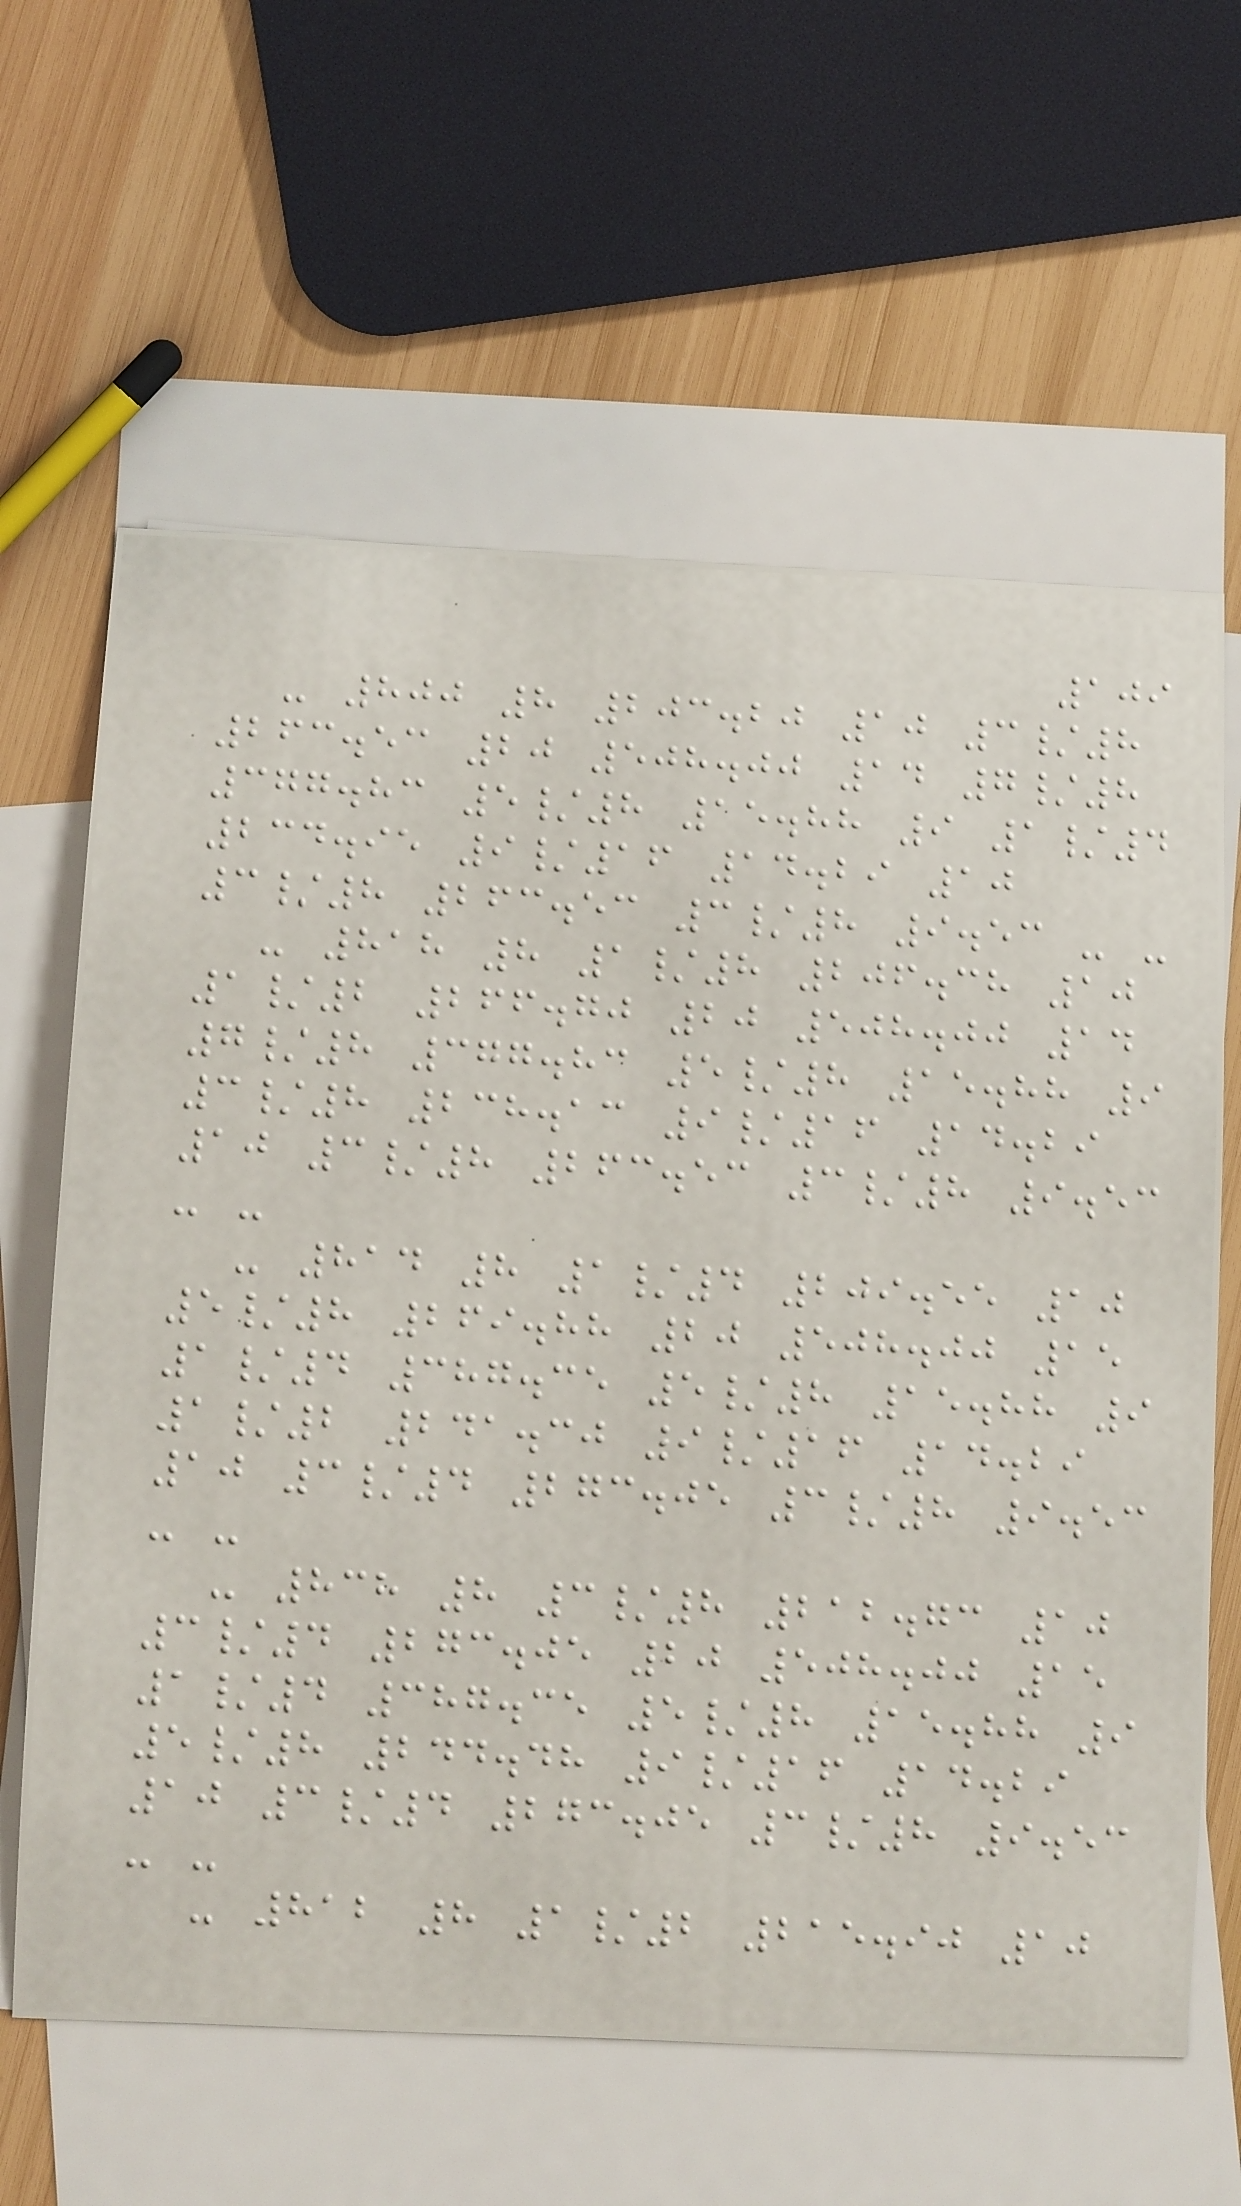109
- 800 8 203.20 10 3/8
263.53 20 508.00 14 7/8
377.83 5/8 15.88 9 1/4
234.95 9/16 14.29 10
3/8 263.53 3/8 9.53 - -
- 818 8 1/8 206.38 10
1/2 266.70 20 508.00 14
7/8 377.83 5/8 15.88 9
3/8 238.13 9/16 14.29
10 3/8 263.53 3/8 9.53
- -
- 814 8 1/4 209.55 10
5/8 269.88 20 508.00 15
1/4 387.35 5/8 15.88 9
1/2 241.30 9/16 14.29
10 3/4 273.05 3/8 9.53
- -
- 838 8 3/8 212.73 10
3/4 273.05 20 508.00 15
1/4 387.35 5/8 15.88 9
5/8 244.48 9/16 14.29
10 3/4 273.05 3/8 9.53
- -
- 812 8 1/2 215.90 10
